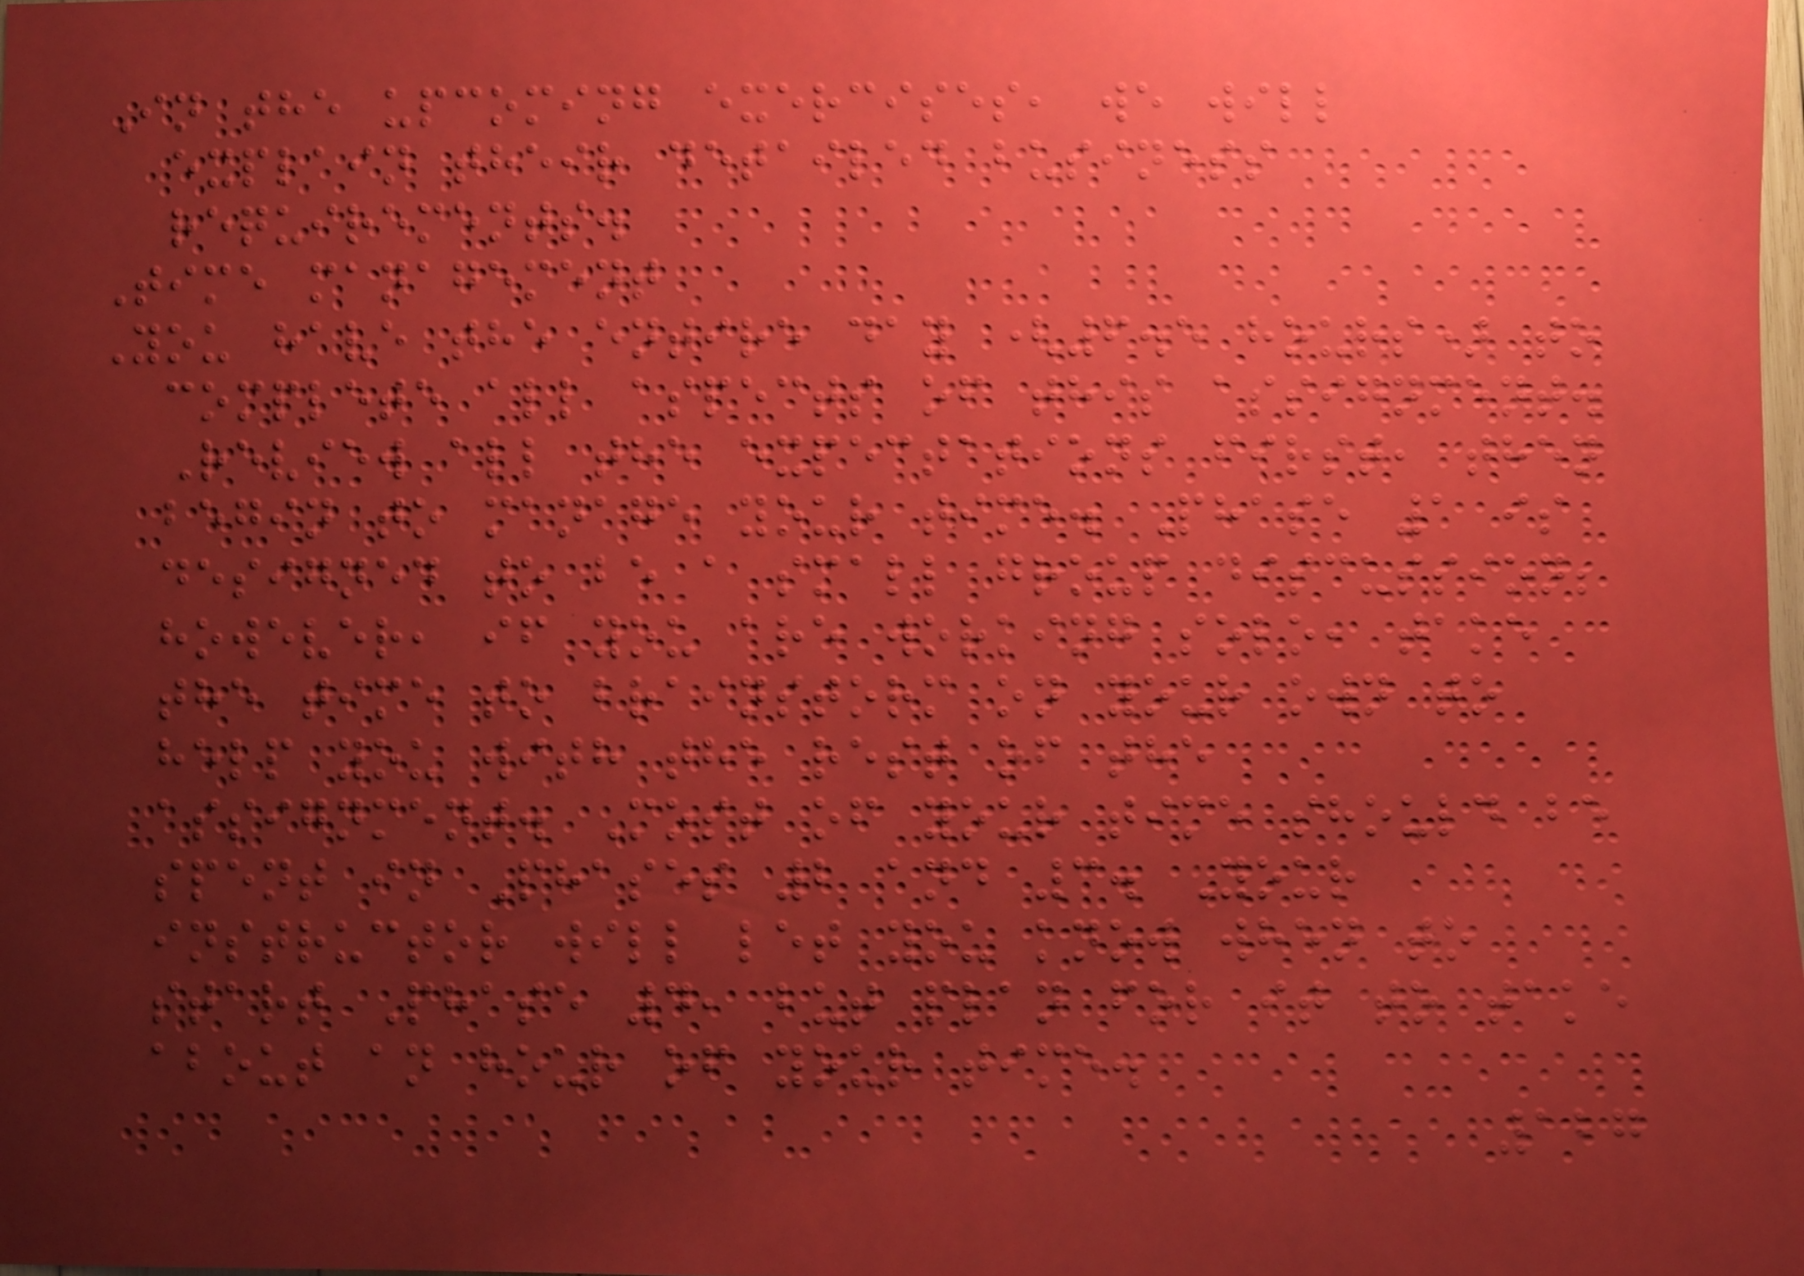In the upcoming exercises, we will
explain their detailed business
requirements.
Time management
You have the entire day (6.5 hours) to
complete all aspects of this assignment.
Review all the expectations first, then
begin to manage your time. Phase 1 is
designed to be a small group discussion;
however, if you are working solo, take
the time to brainstorm on your own to
help you with the rest of the
assignment. Most of your time should be
spent in Phases 2 and 3. Your
instructor will let you know when to
start Phase 4, but plan for it to take
about an hour of your time.
127
